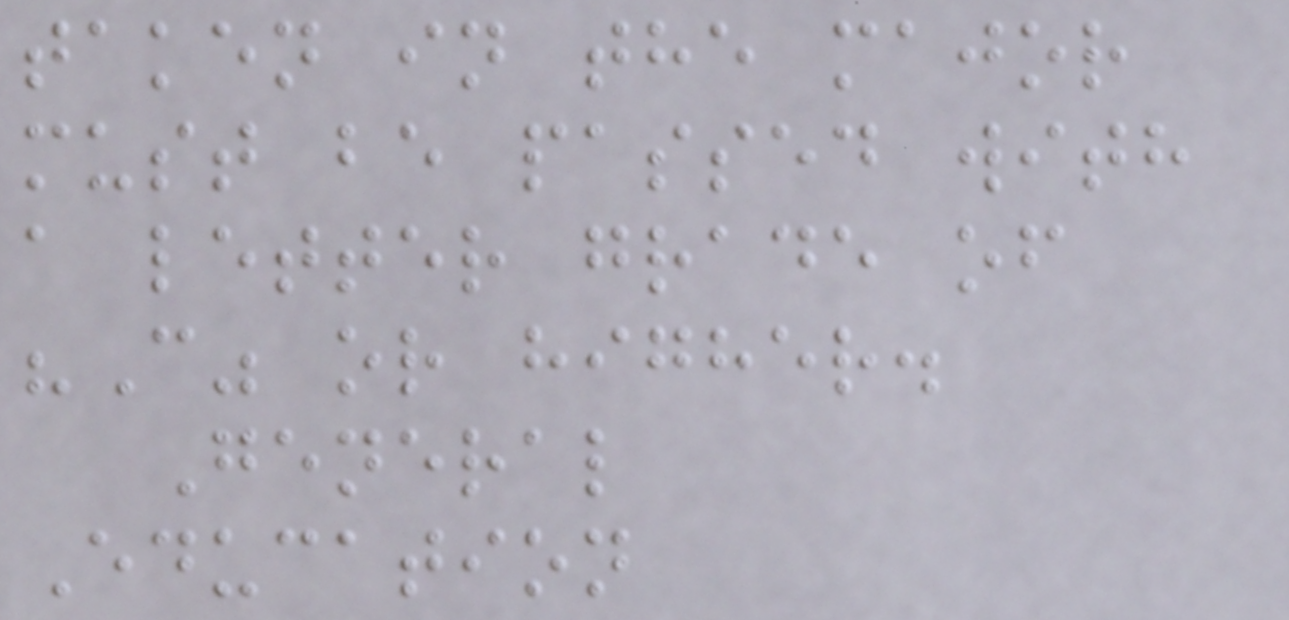taken in the major
must be passed with
a letter grade of
"C" or higher.
General
Education
